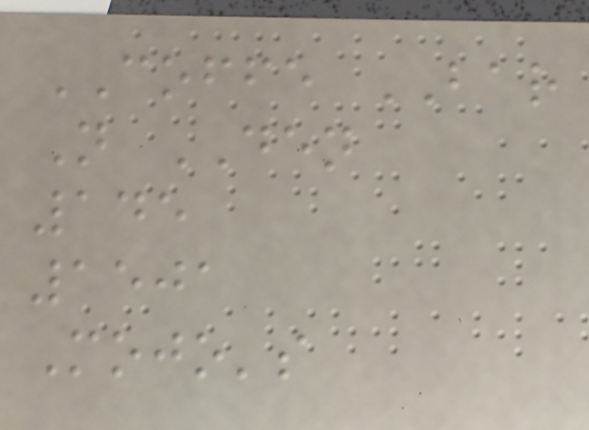COFFE BAR
N DEN
145
1501
Mojo's
